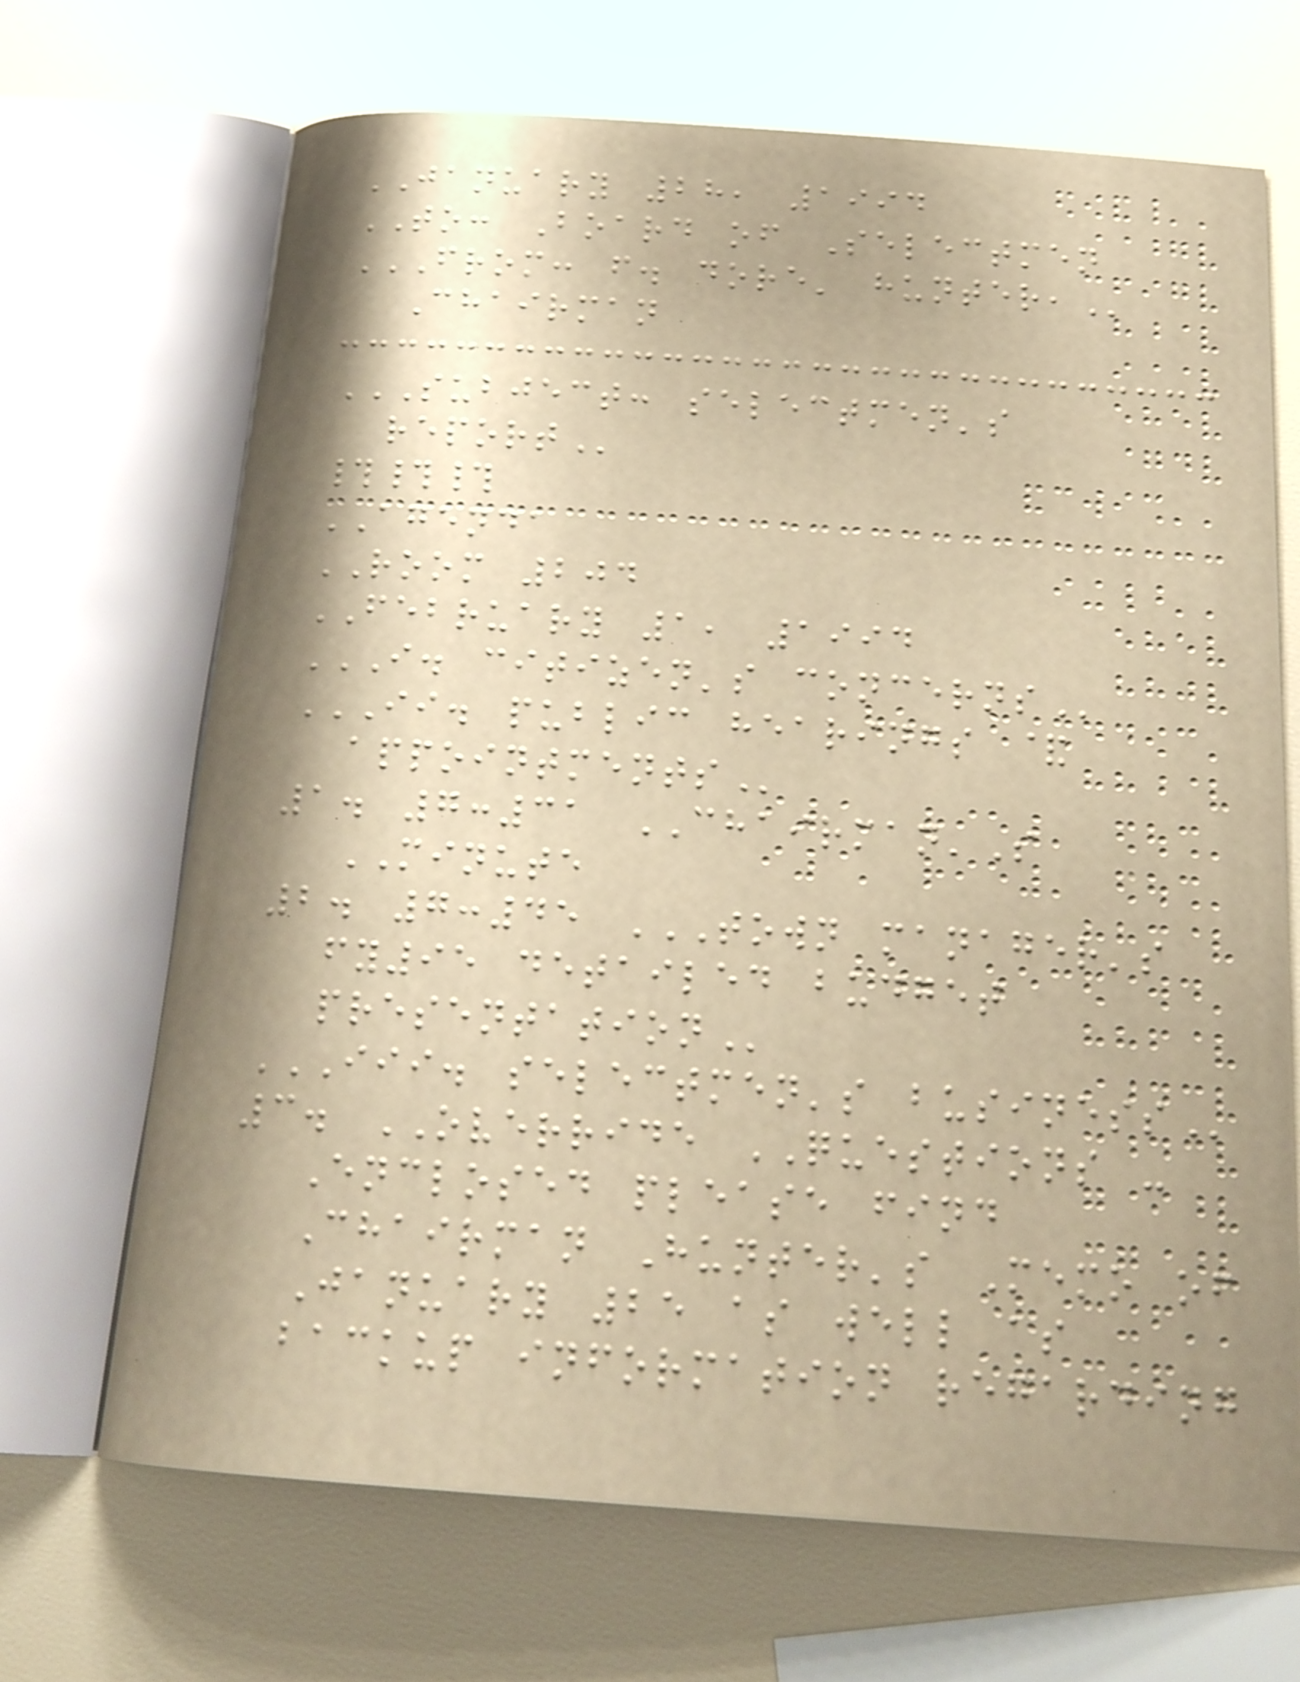JANUARY 28, 1994
TO: Board of Selectmen
FROM: F. DORE' HUNTER,
Chairman
SUBJECT: SELECTMEN'S
REPORT
###
AGENDA
ROOM 204
FEBRUARY 1, 1994
I. CITIZEN'S CONCERNS
II. PUBLIC HEARINGS &
APPOINTMENTS
1. 7:31 CHAIRMAN'S
MINUTE
2. 7:45 TOWN MANAGER'S
FY95 DETAILED BUDGET
PRESENTATION
III. SELECTMEN'S BUSINESS
3. OVERRIDE QUESTIONS -
Enclosed please find
Chairman Hunter's Memo of
January 25 as well as
backup information regarding
